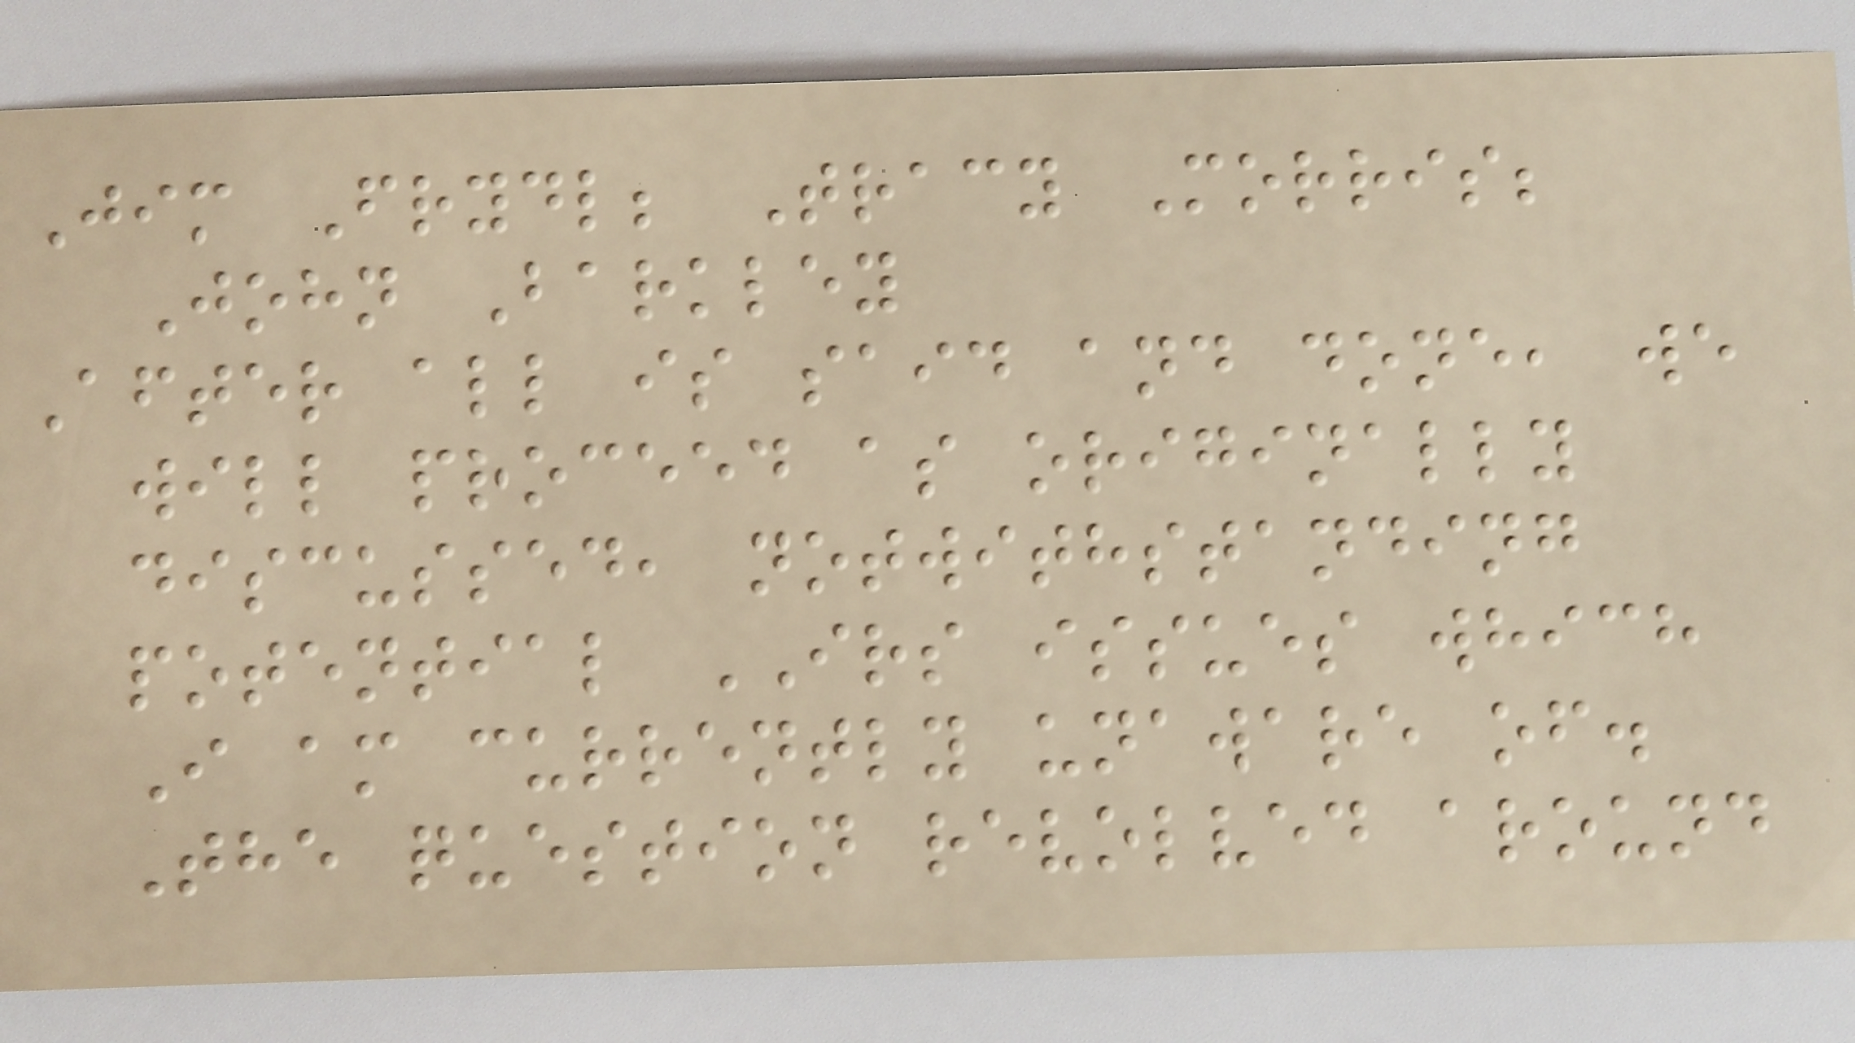Jim Frydl; Tracy Morris;
John Barkley
After all is said and done, we
will proceed as originally
discussed, notwithstanding
potential IRS issues which
I am currently unaware of.
The question revolved around
